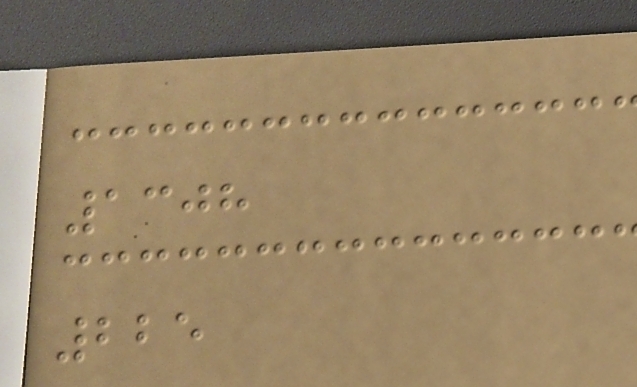1308
225
